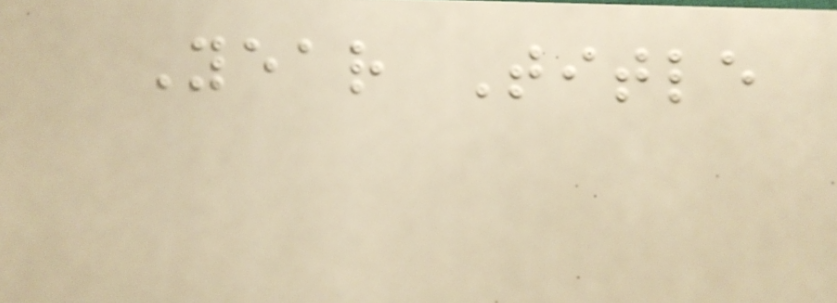Year Title
